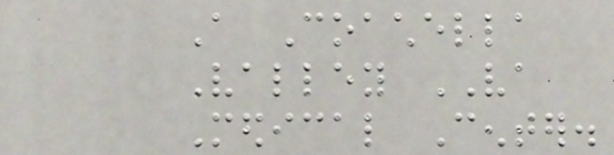A Coachella
Valley VA
Medical Center.
